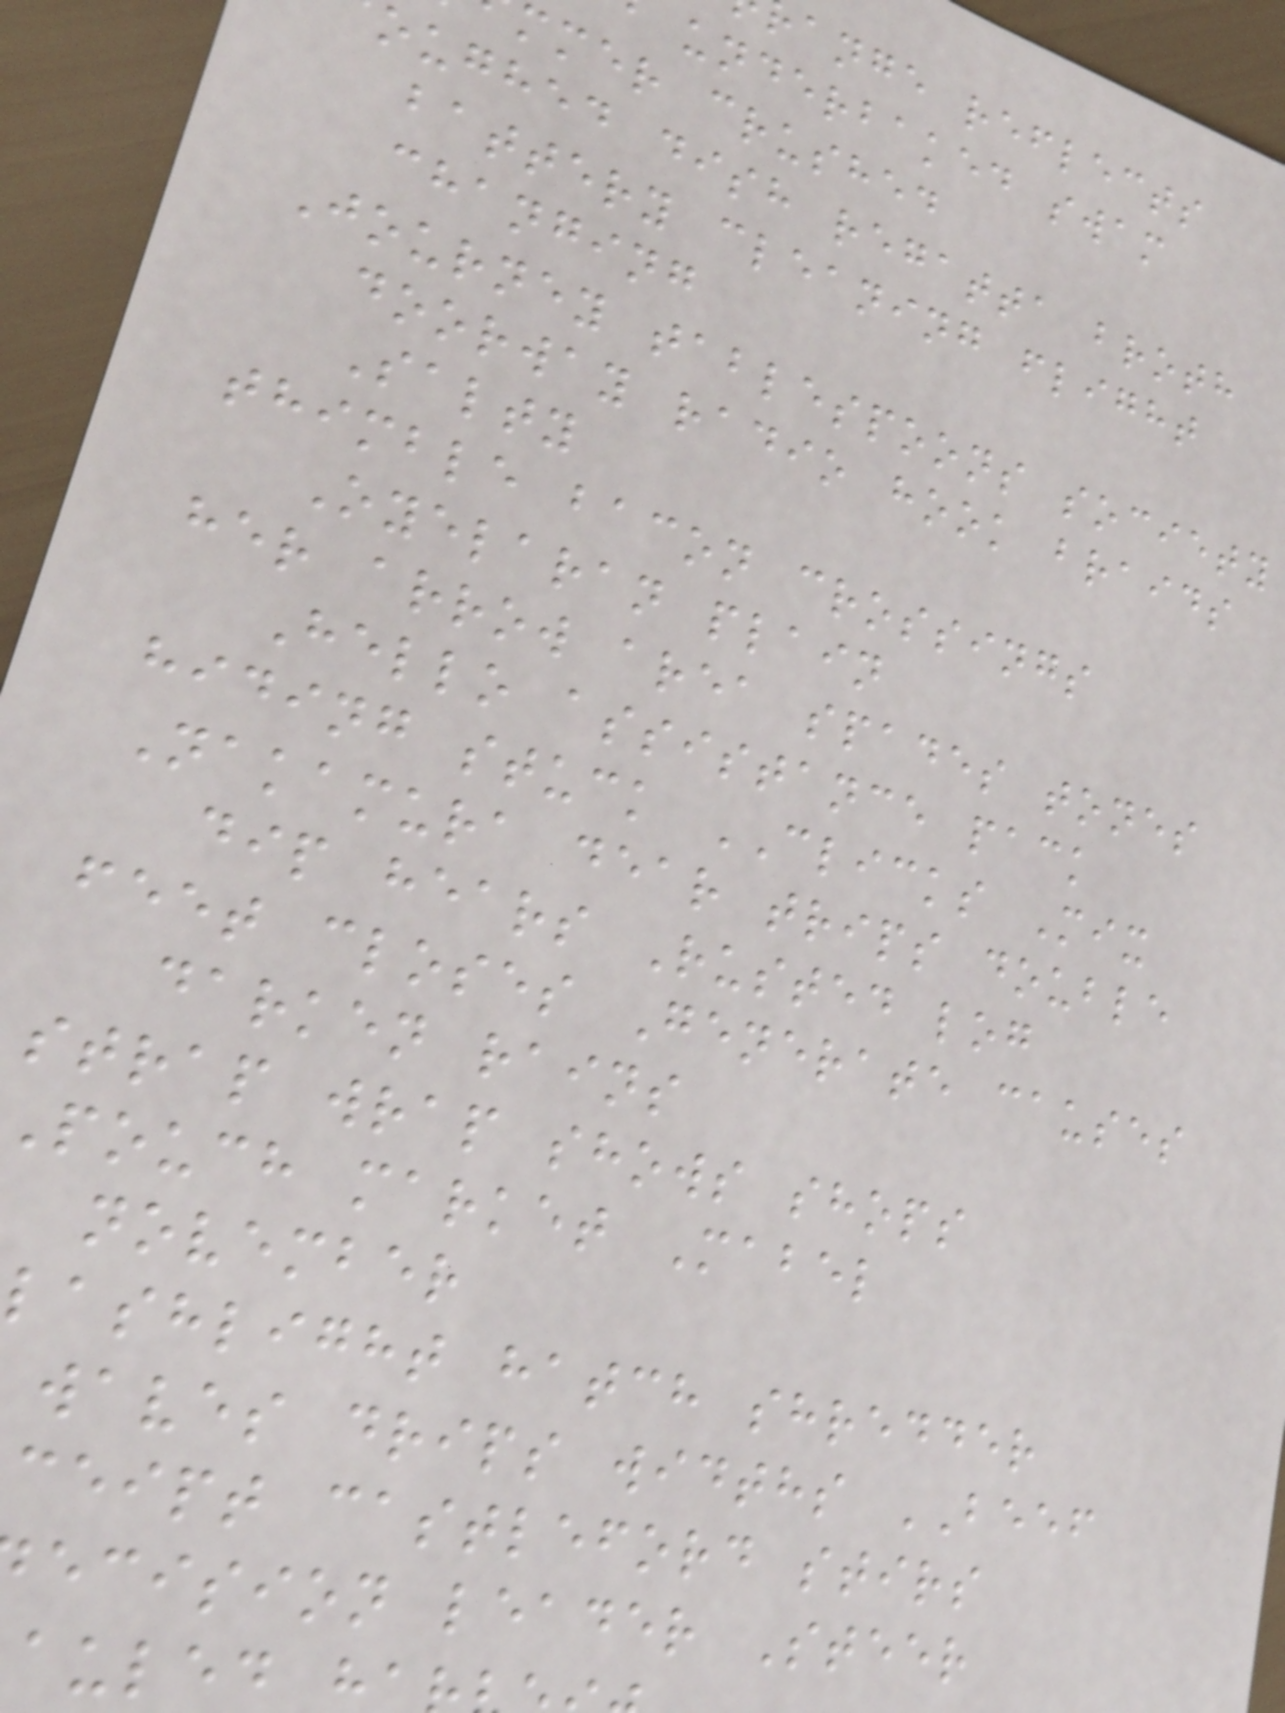ange reflects
underbaked swam
mmer crushed
oughed dish regatta broth
battery cleaning flight
changing
Journey tablespoons society
doorway radio hook braids
Salty
thimble bacon crossings
Oyelaran plain
her arrow area spades tones
Hello assistance pack
hiding stuck CLICKS Mix
Nakamura dear trips double
dip hears Rusted log
feet closes Generate causes
darken rains
strap wrap shows shops
pouch market Mabel
november
lashlight hatch shredder
waves drips widths BEEF
ceipt castleford stirs
ecision leader Steer
auled
